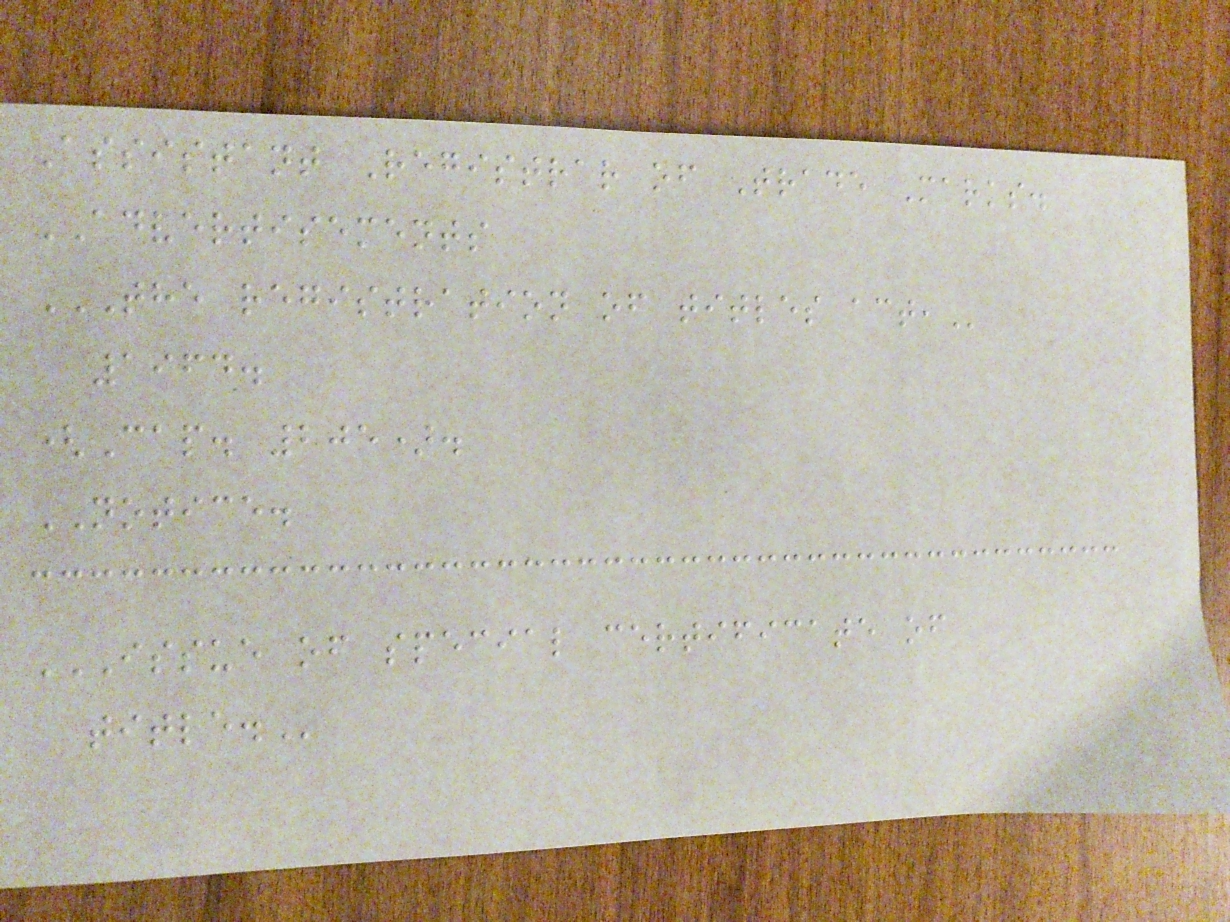Assistant Registrar of Trade Marks.
ADVERTISEMENTS
THE REGISTRATION OF TITLES ACT,
1964.
(Cap. 205).
NOTICE.
ISSUE OF SPECIAL CERTIFICATE OF
TITLE.
